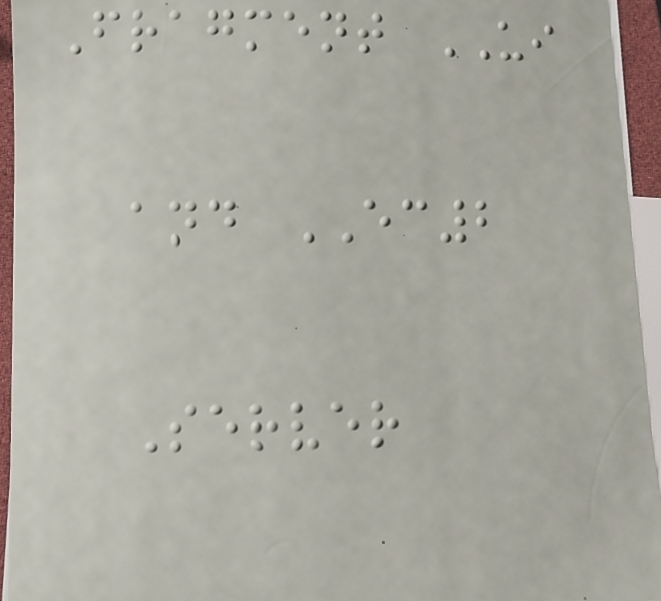Fragment UI
and EC2
Server
